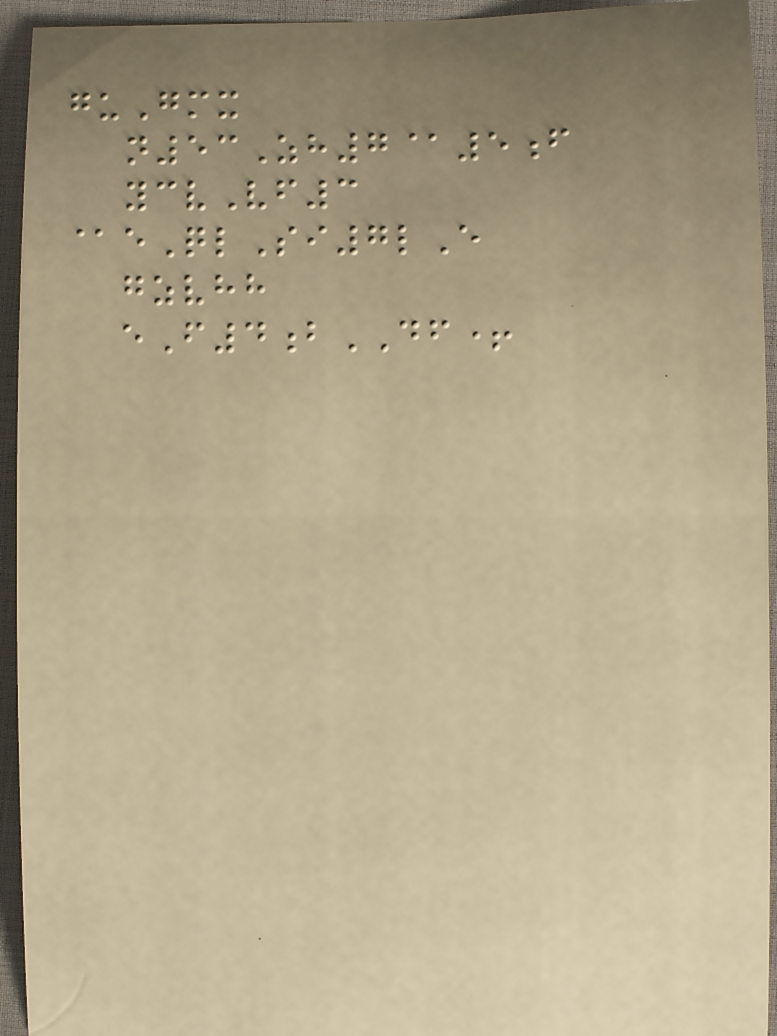guGmx
n53Zh7@5f
ycvVf3
@eQlSi7lE
gzvhh
eF4bDF+
